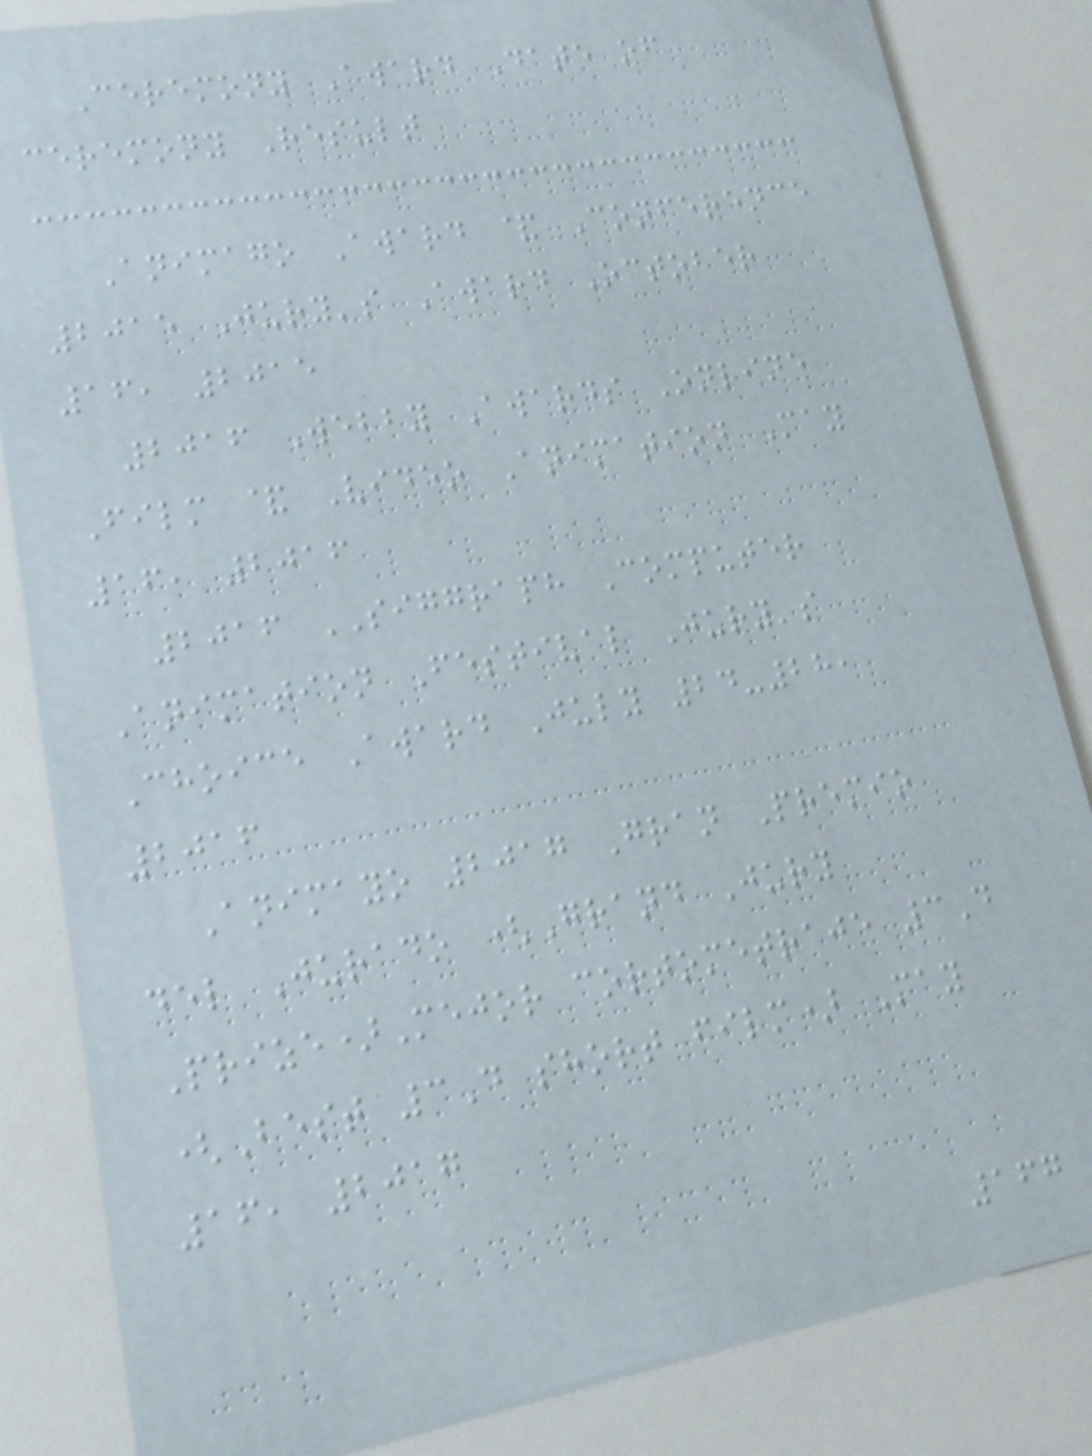Ceremony Award Date of
ceremony Result
Animago Award & Conference
2015 Jury's Award October
16, 2015
2016 Webby Awards Online
Film & Video Animation May
16, 2016
2016 SIGGRAPH Computer
Animation Festival Jury's
Choice Award July 24-28,
2016
Animayo 2017 Gran Premio
del Jurado (Grand Jury
Prize)Mejor cortometraje 3D
(Best 3D short film) May
16, 2017
167
